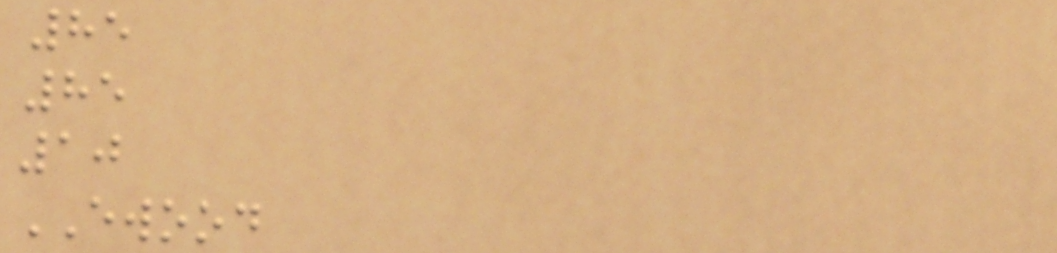85
85
10
EWOOD
